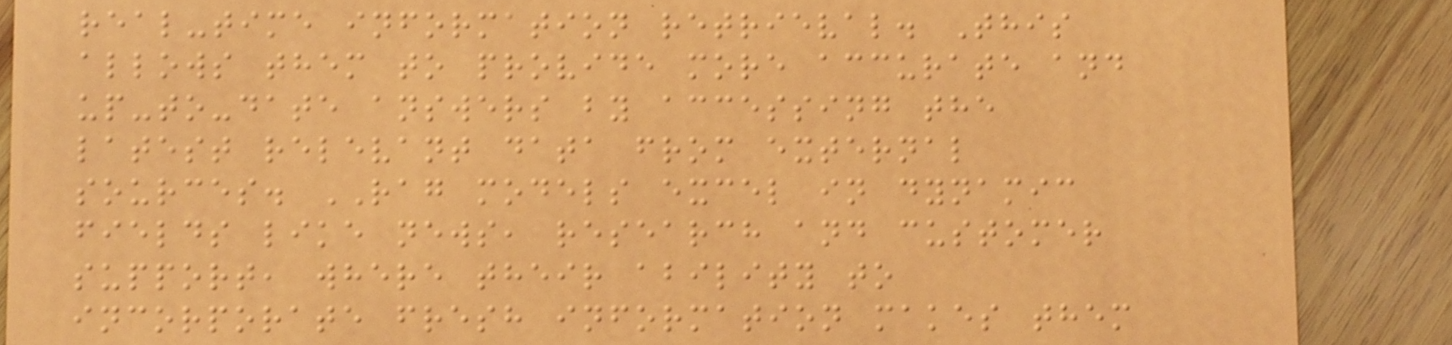real-time information retrieval. This
allows them to provide more accurate and
up-to-date answers by accessing the
latest relevant data from external
sources. RAG models excel in dynamic
fields like news, research and customer
support, where their ability to
incorporate fresh information makes them
